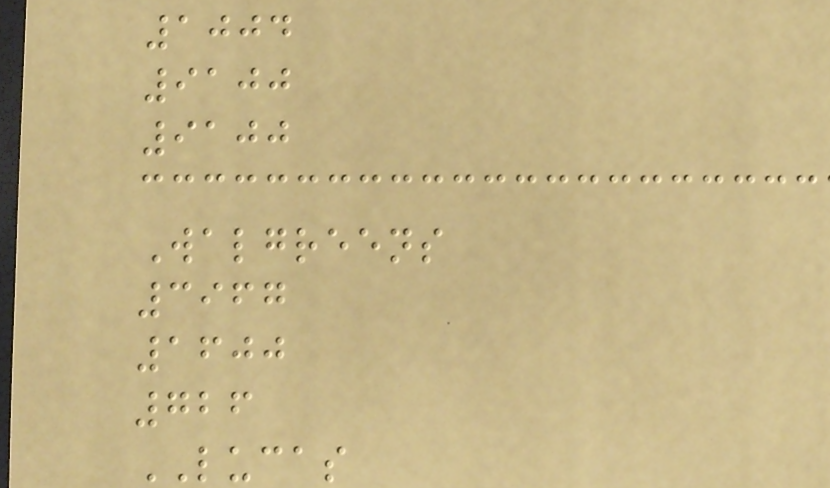1004
9100
9100
Walgreens
3967
1600
726
LUCAS
